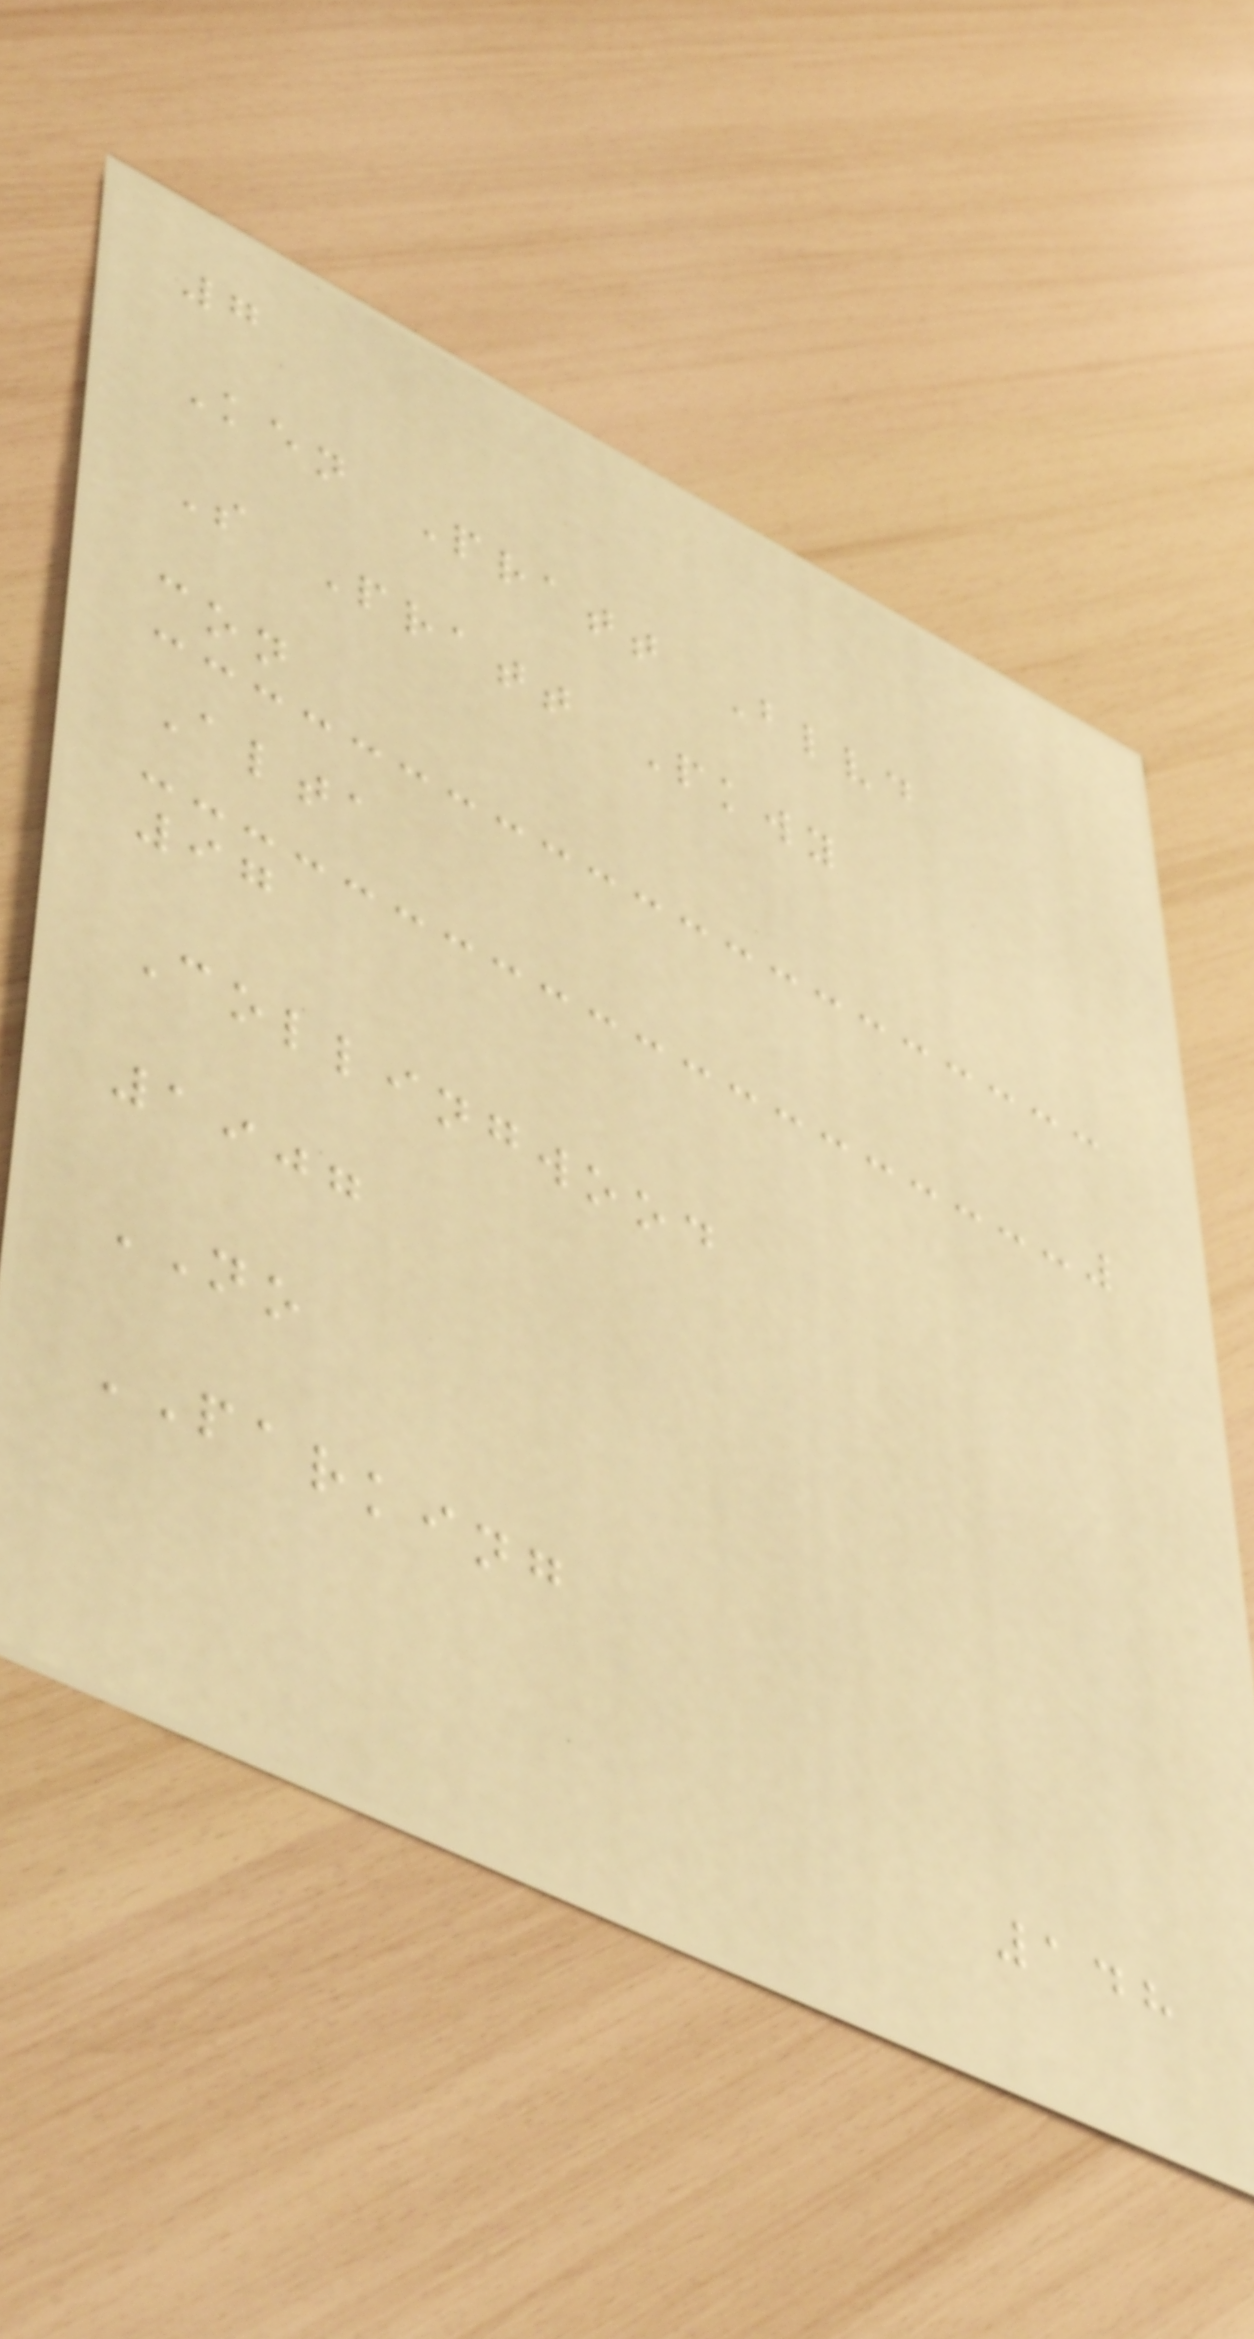7
Ken Pratt Blvd
S Pratt Pkwy
con
Alta
97
Collingwood
1907
NO
PARKING
148
